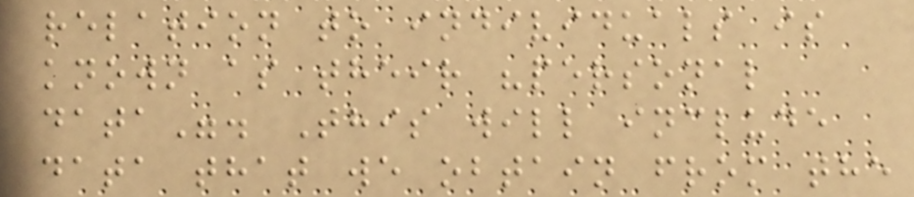relation to individuals is
known as their "personal
data". This will include
data that we obtain from the
